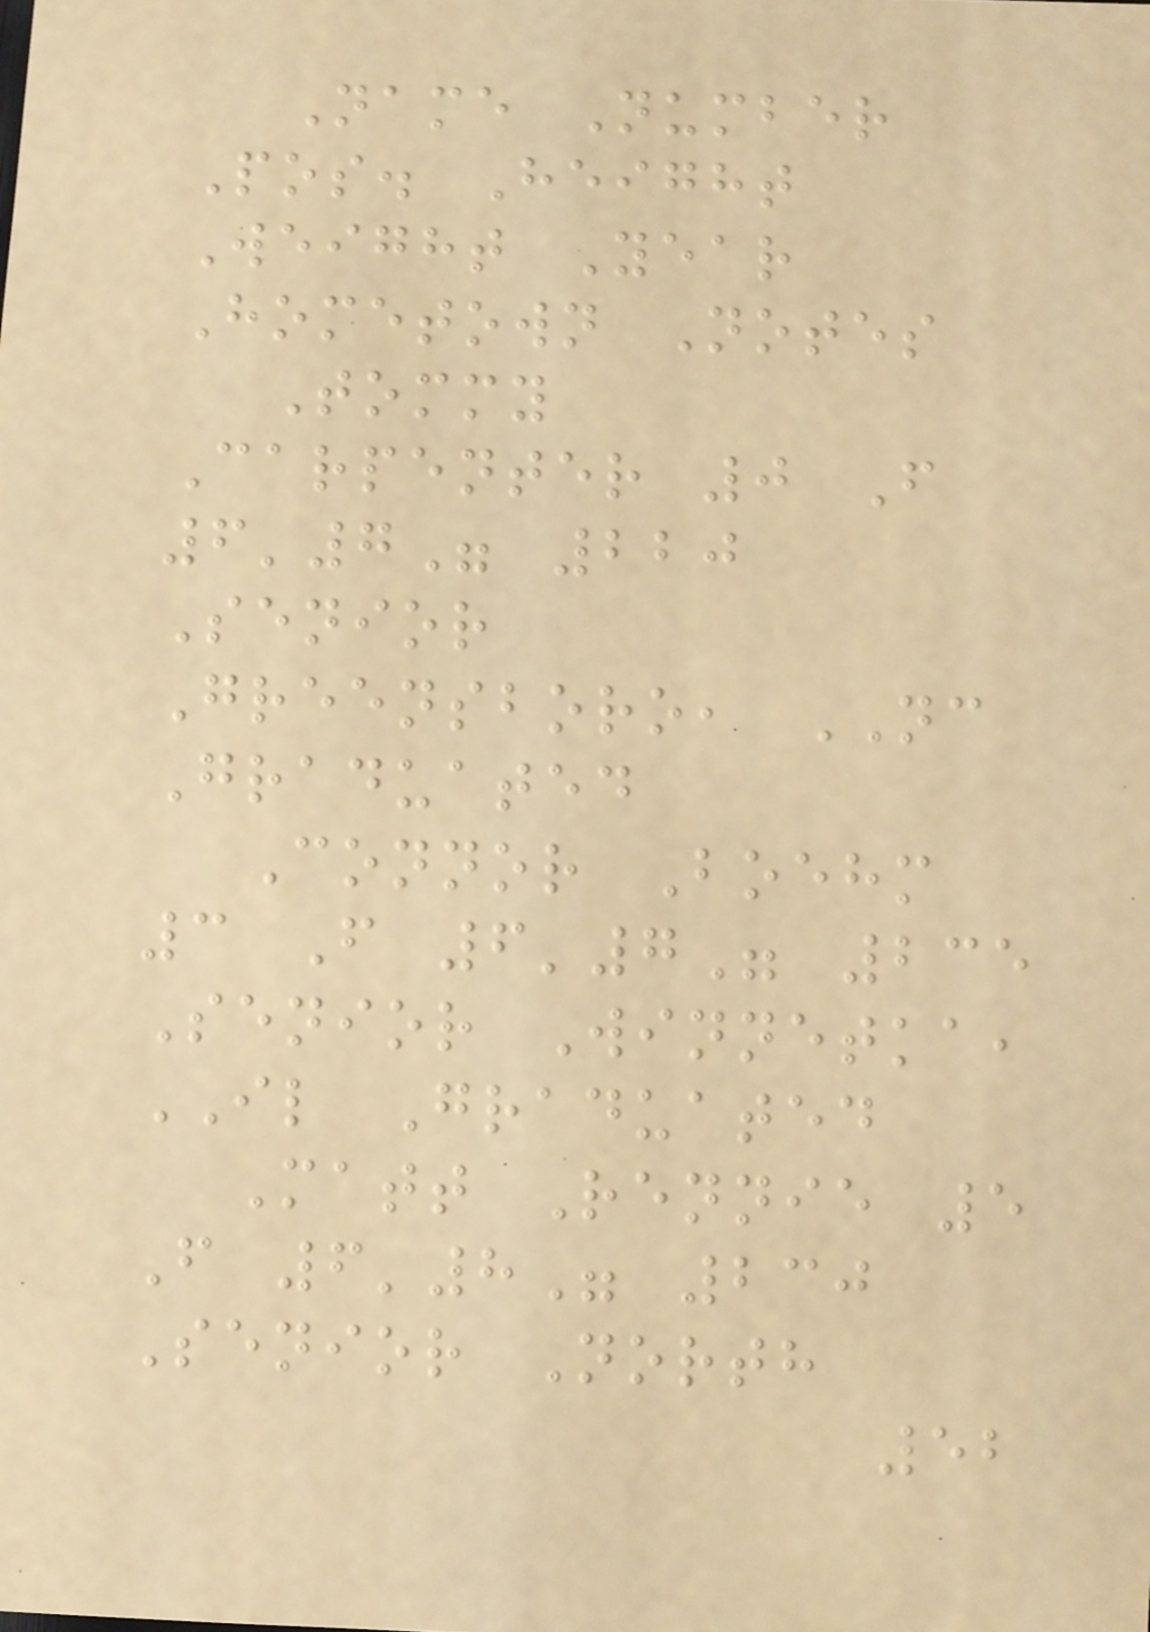Name Number
Pos. Height
Weight Year
Hometown Notes
Tommy
Carpenter 0 F
6'7" 220
Senior
Greensboro, NC
Graduated
Connor Boehm
3 F 6'7" 235
Senior Winnetka,
IL Graduated
Matt Rennie 5
F 6'8" 230
Senior North
52
